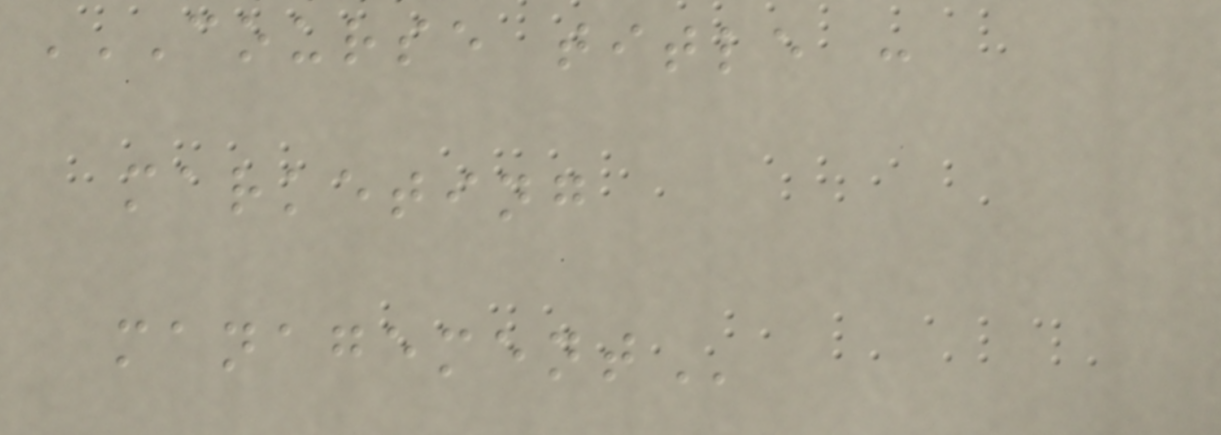COURSE TITLE :
MARKETING
MANAGEMENT
